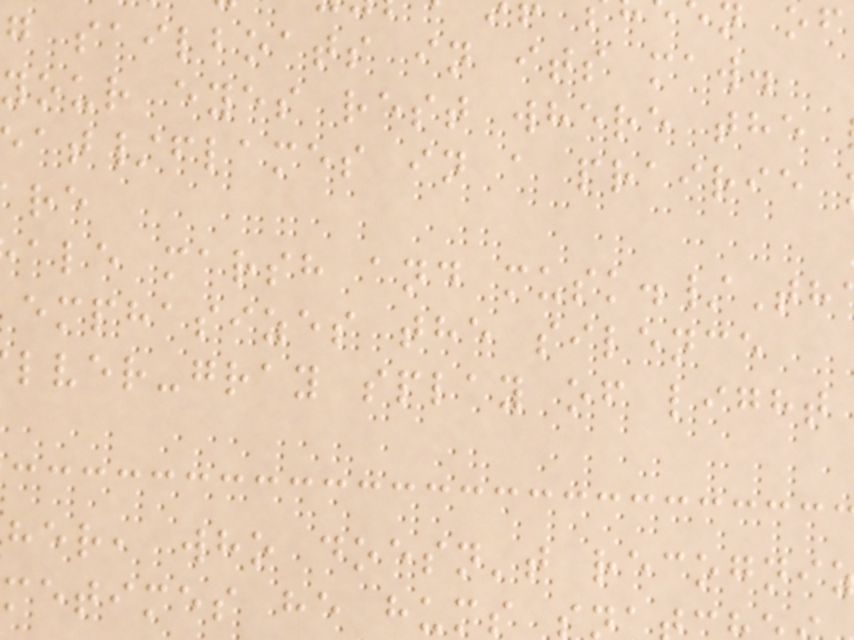g sailboats in its maw.
your eyes rest where the
at/flames in a prairie
ale marsh and musk./Th
emphasizes the silence
lver-gray splay of light
her, who doesn't recogni
metimes he hums s
